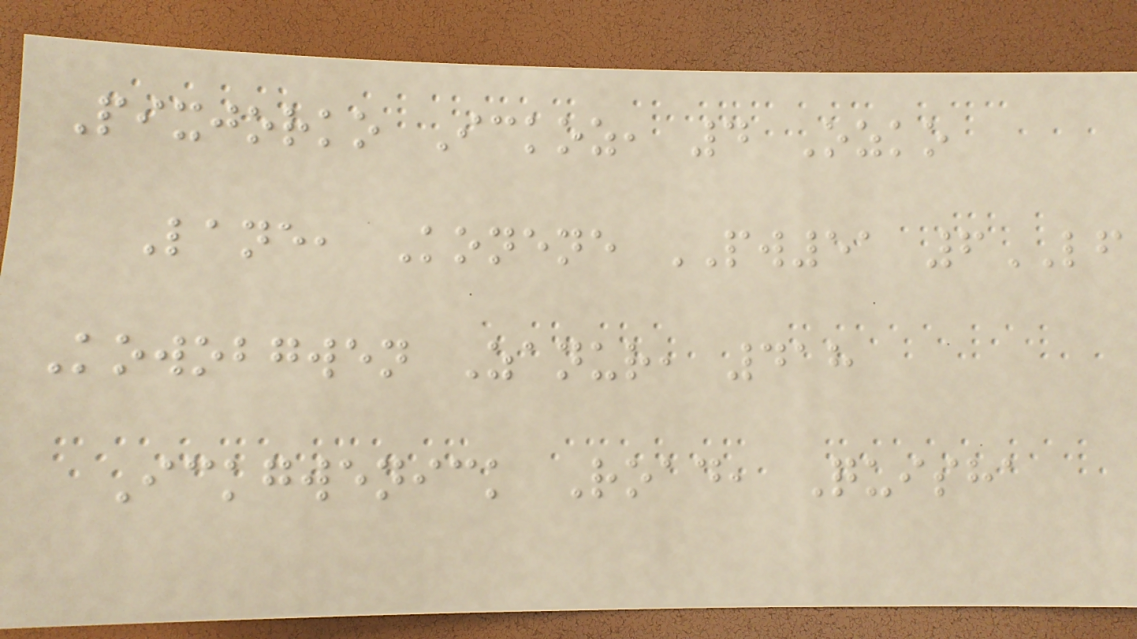Pixjorko Ickoz, 4 Ozko
Lane, Konene PW51 6LF
Kowobgwen Zanur, 418
Ickgwenick Road, Quisha
